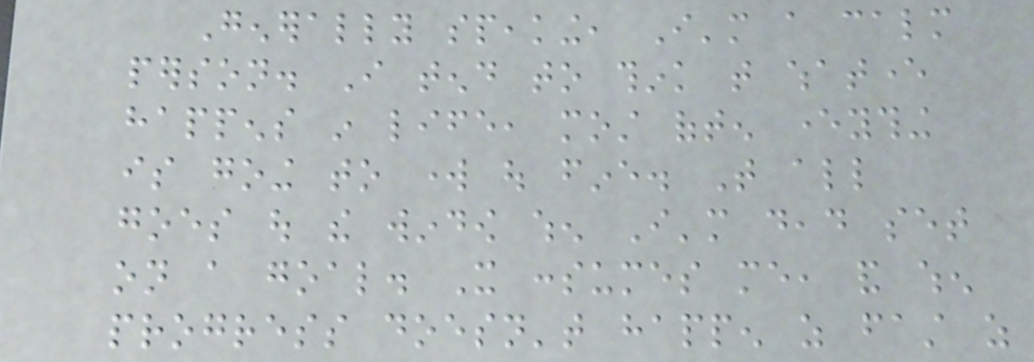Generally speaking, I'm a calm
person. I tend to think that whatever
happens in life, most often everything
is going to work out fine. That all
goes out the window when I'm dead set
on a goal. It consumes me, and when
progress doesn't happen as fast as
